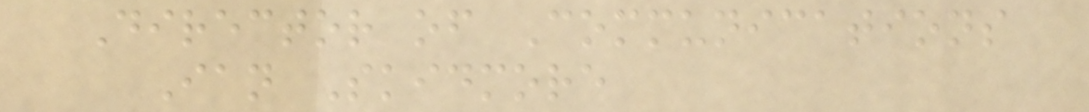Director of Communications
Ian Skidmore
